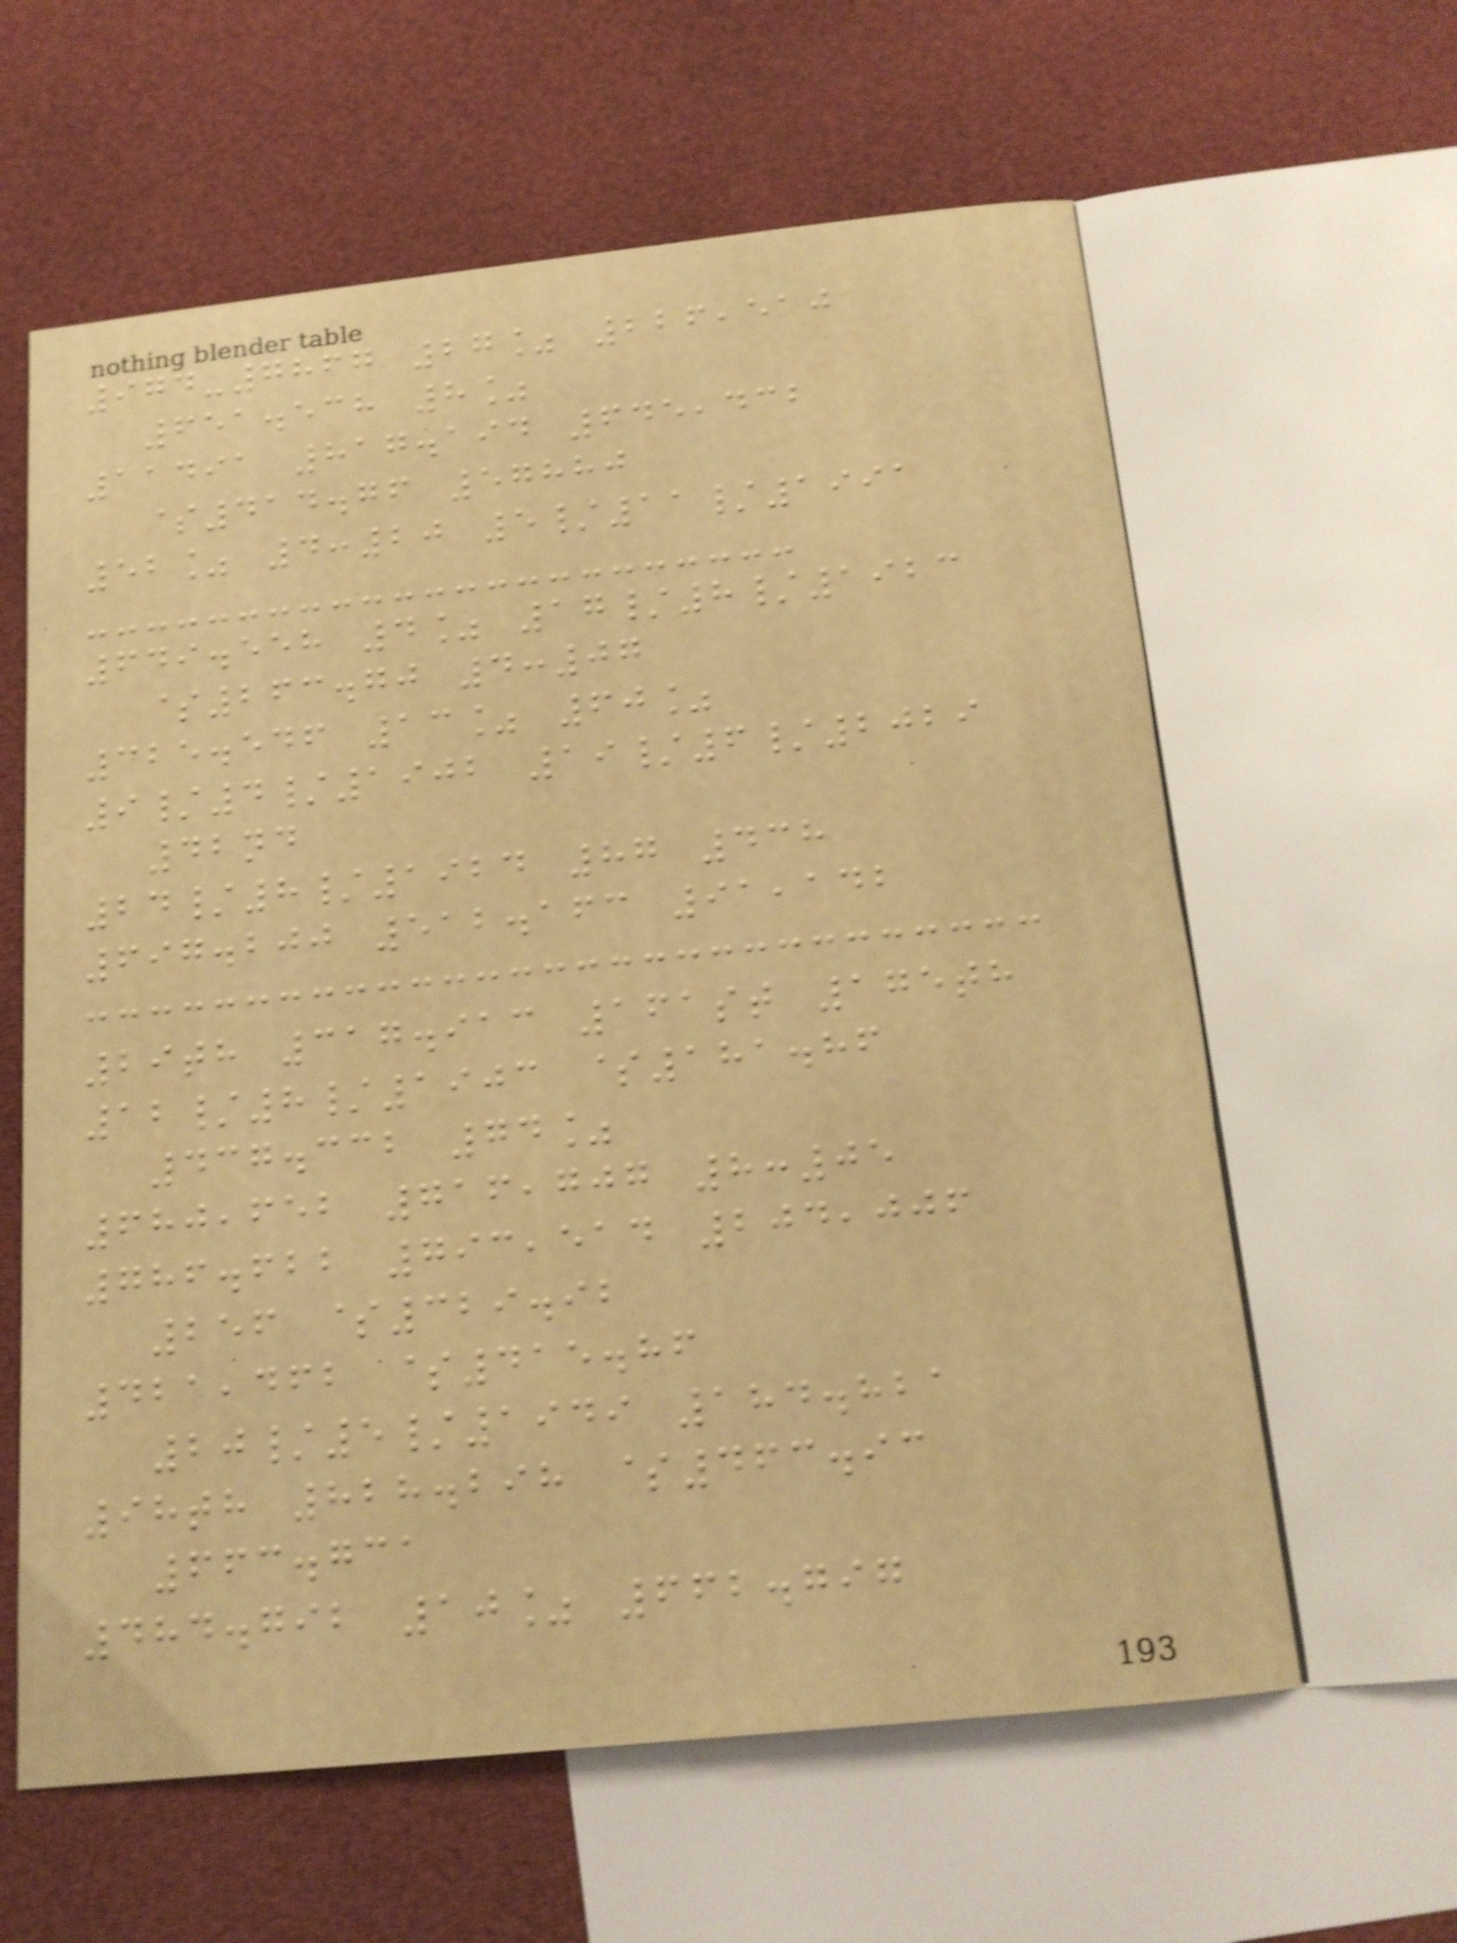974-7867 27% 226,510
651.538 8%
11491 817.194 645,432
$414.76 57880
52% 4:20 5/11/1991
649.558 4% 17/8/1923
$263.70 4:07
325.546 13% 60%
9/4/1902 19/6/2029
42nd
24/8/1924 87 438
697.200 512.163 91,142
29th 317.913 161st 175th
12/8/1903 $181.86
437.332 74%
680,652 716,707 8:05
786.622 793,514 204,006
256 $329.92
421,462 $415.86
20/5/1949 184.821
98th 828.298 $463.93
663.731
484.792 10% 662.797
